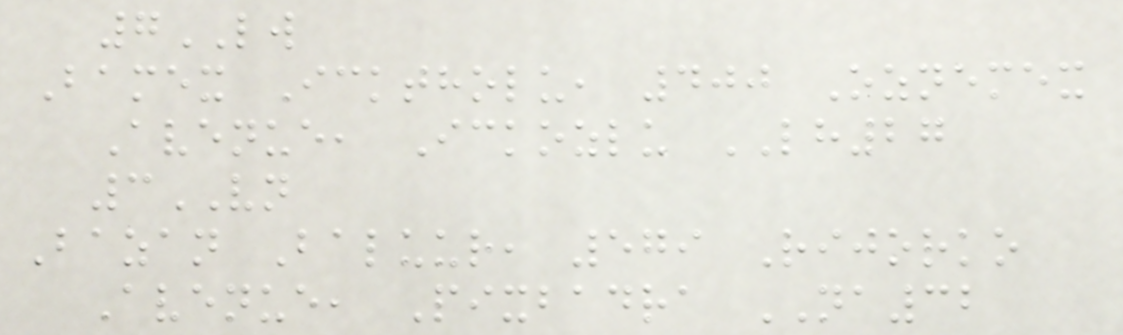7LW
Bamex Icktholu, 400 Oznemex
Avenue, Ickozlu LH27
3VN
Bazan Baluur, 579 Rijorko
Avenue, Pixbadra NA32
